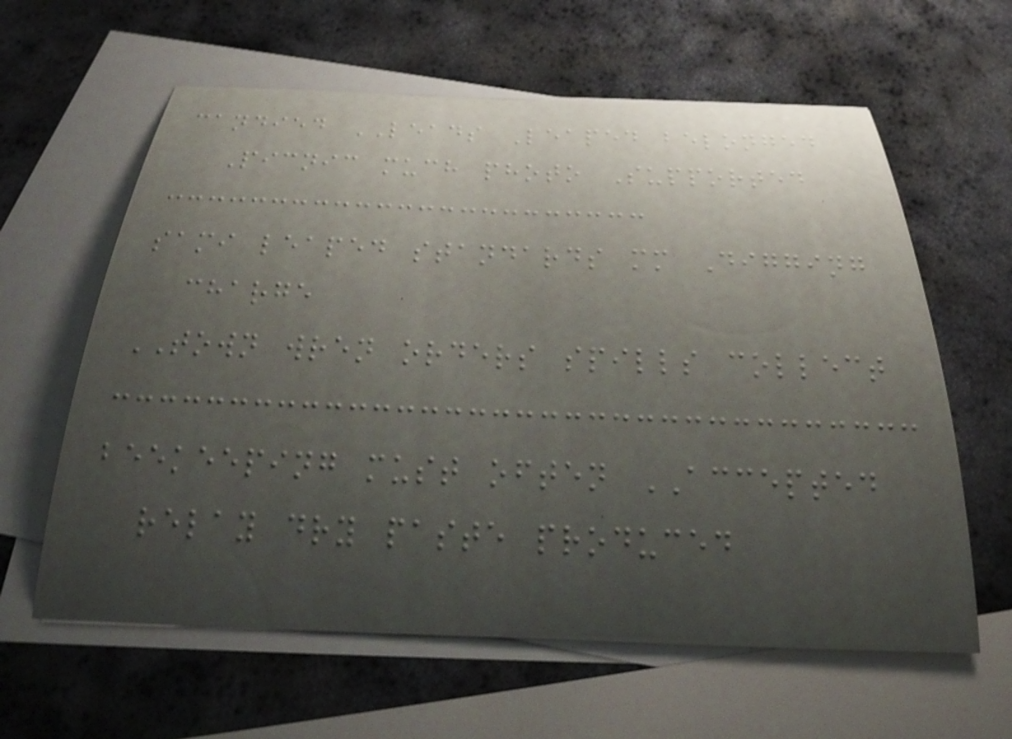candied LEADS Leaped belonged
Picnic much photo Supported
sami leaped standards mm Digging
charge
TOWN wren orders spills collect
beekeeping must often ACCEPTED
relay dry paste produced
